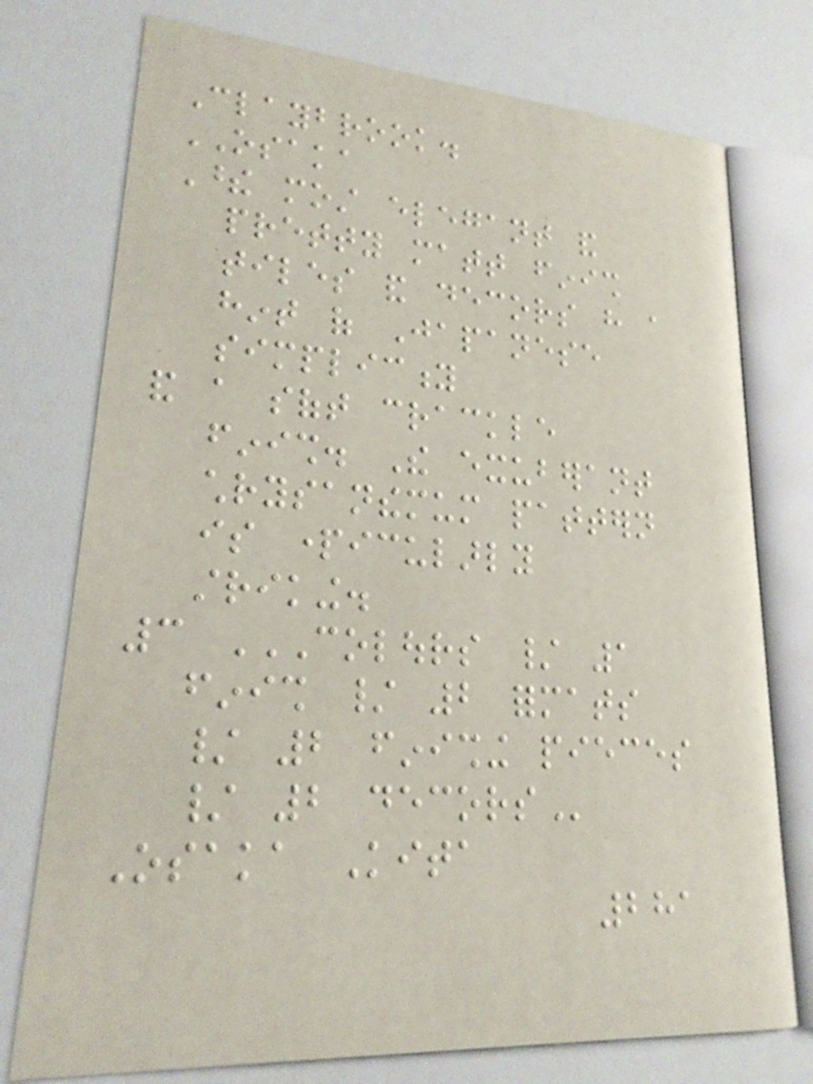Claybrook.
OSAKA
These most elegant and
pretty matt finish
tiles and decors have a
hint of Japanese
simplicity
and a soft crackle
finish. The exuberant
chrysanthemum pattern
is particularly
striking.
3 COLOURS / 1
FINISH / 2 FORMATS
/ 2 FINISHING PIECES
/ 2 DECORS
Osaka Kita
281
